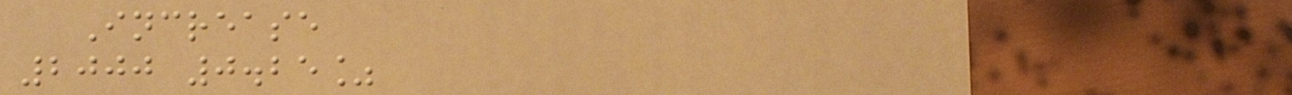Increase
2000 0.25%
